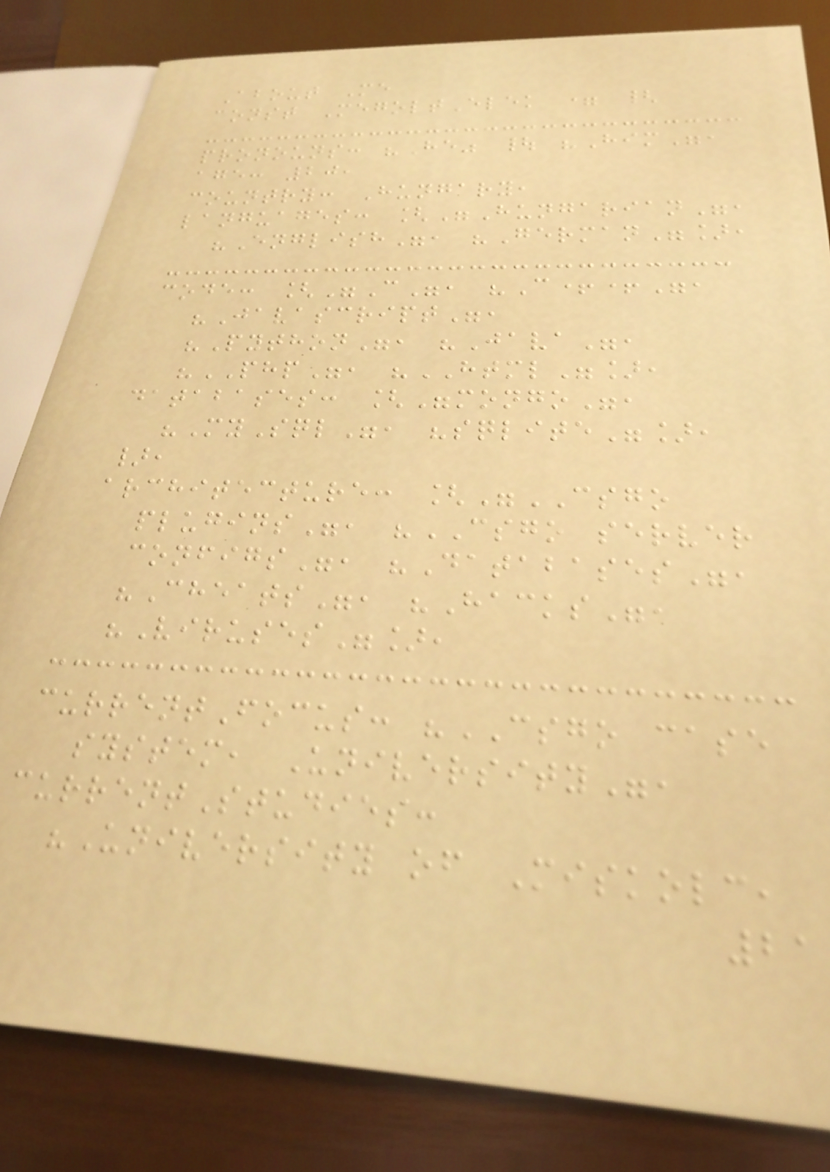About Me
const MegoltElek = {
pronouns: "He" | "Him",
age: 20,
country: Hungary,
languages: ["Hungarian",
"English", "German"],
code: ["C", "C++",
"Javascript",
"Python", "Java",
"PHP", "HTML"],
databases: ["mongo",
"MySql", "sqlite"],
},
architecture: ["CSGO
plugins", "CSGO server
configs", "Databases",
"Cheats", "Hacks",
"Viruses"],
currentFocus: "CSGO case
system, University",
currentStudies:
"University of Miskolc,
21
